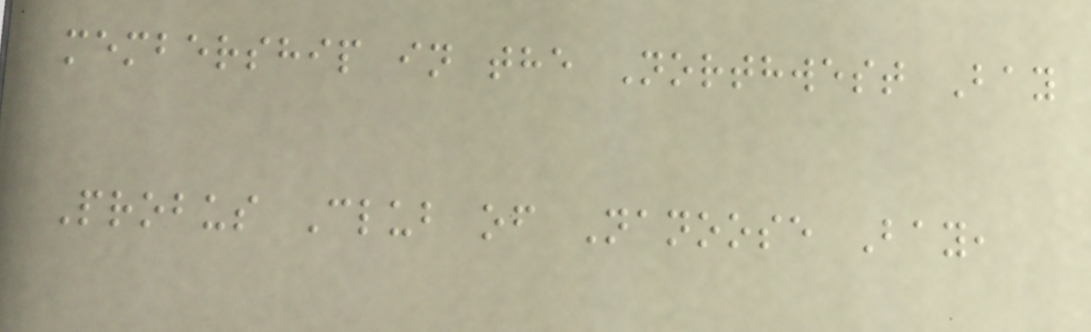membership in the Northwest Bay
Probus Club of Nanoose Bay,
